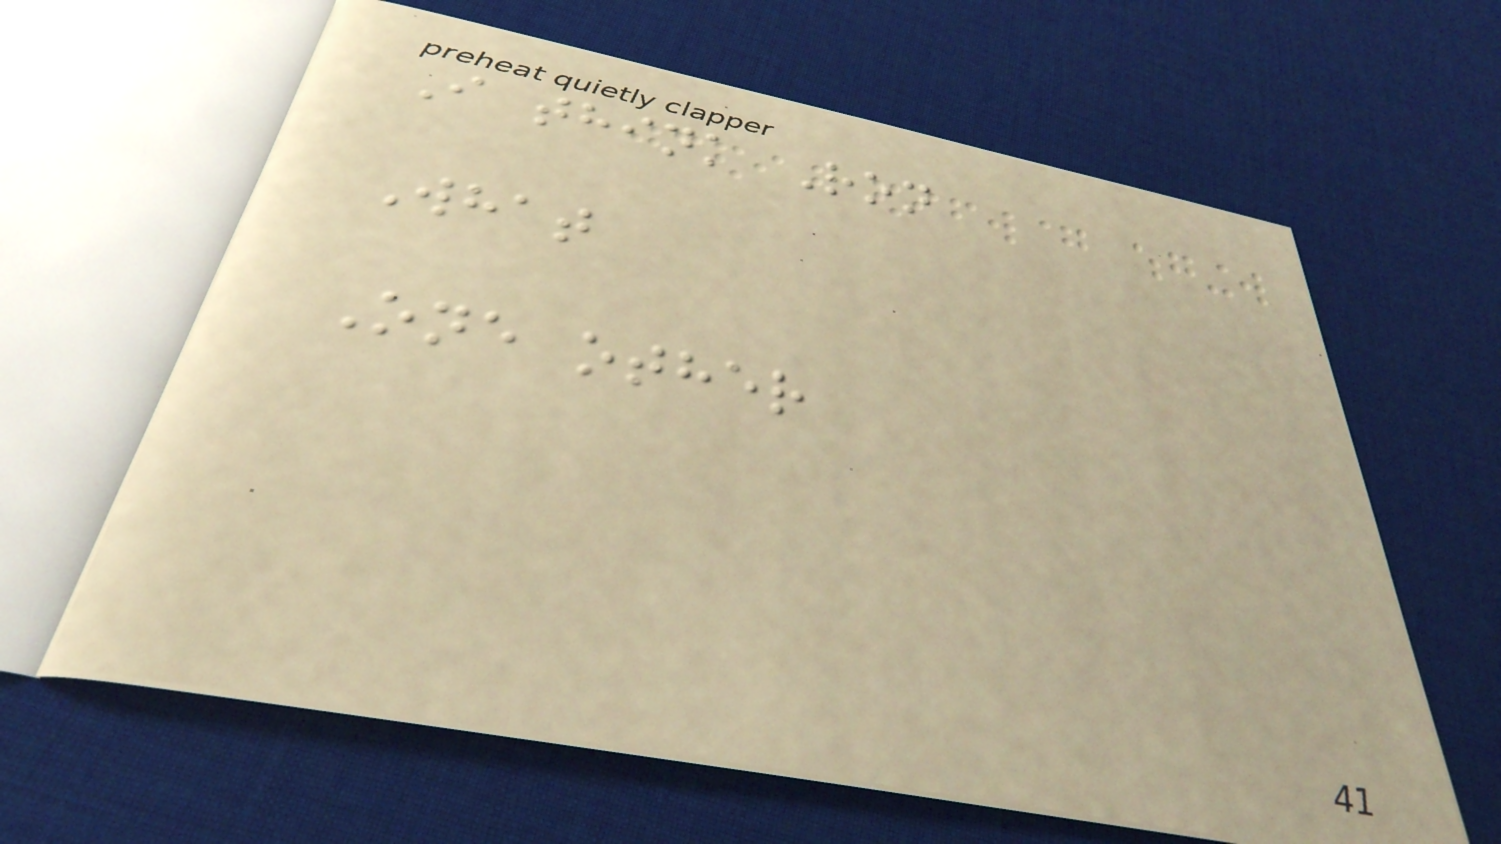I think Ron
What
One other
